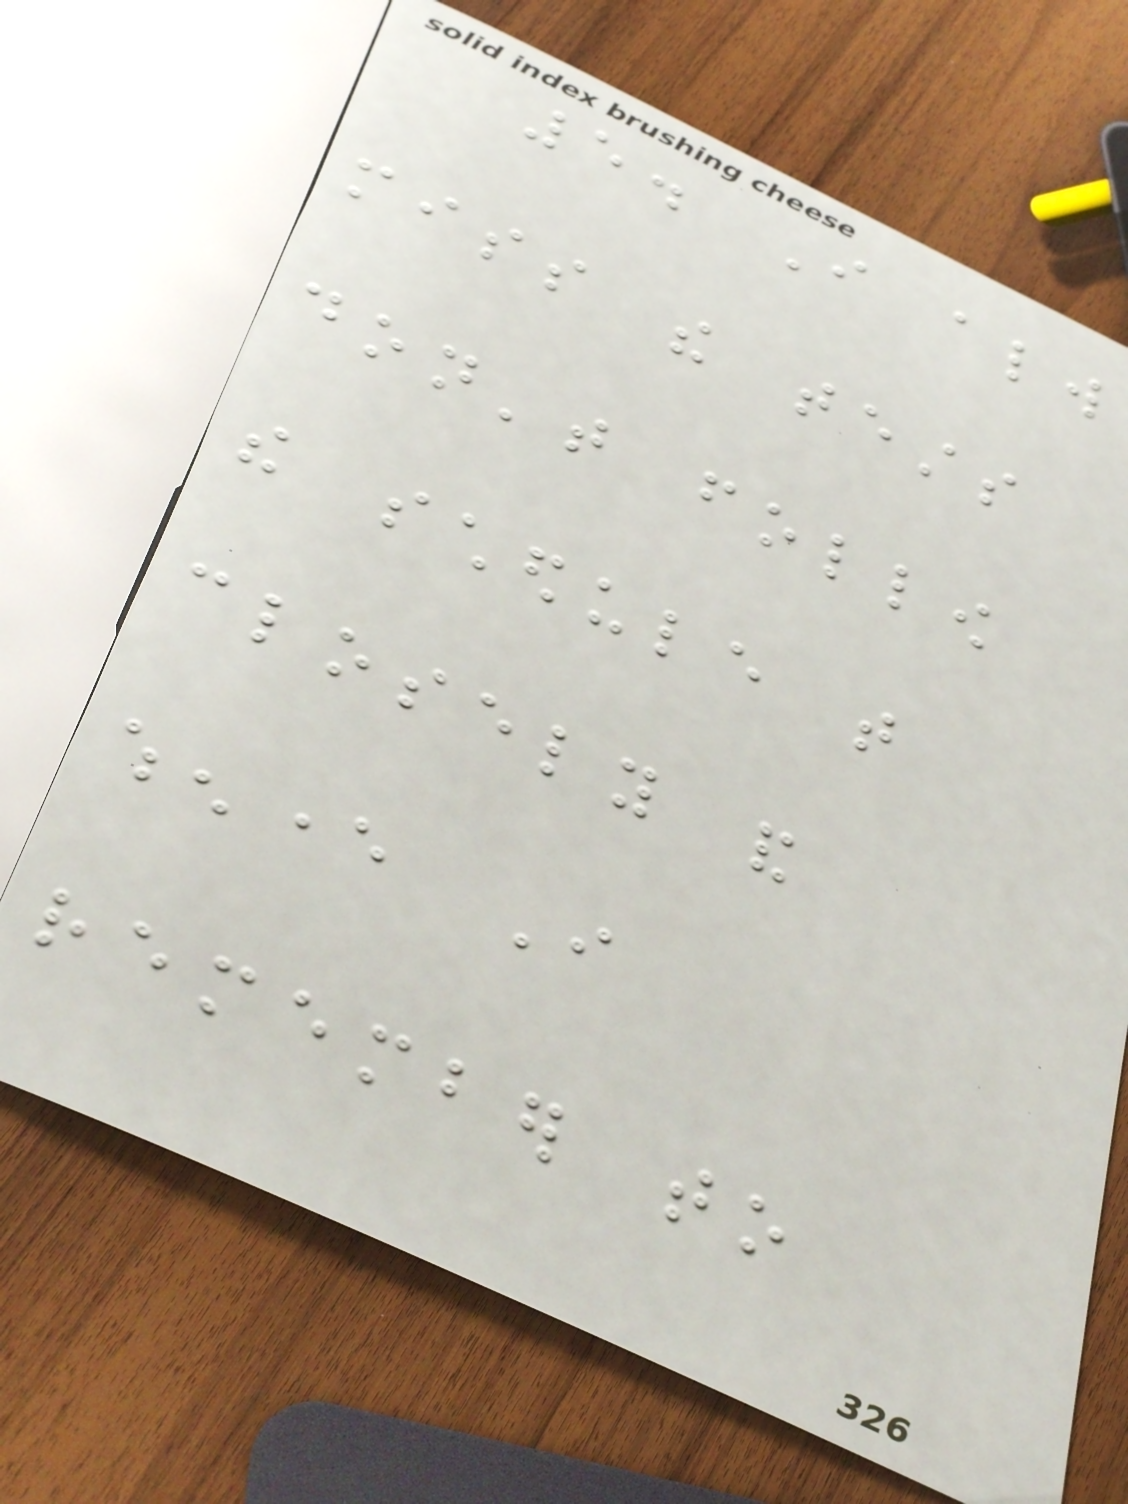5. I always
miss the tests
don't follow
the schedule that
closely and
whenever I
remember to
